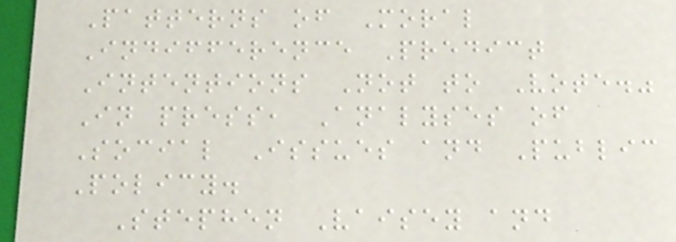Patterns of Moral
Indifference Predict
Intentions Not to Vote."
In press, Analyses of
Social Issues and Public
Policy.
Stephen Vaisey and
